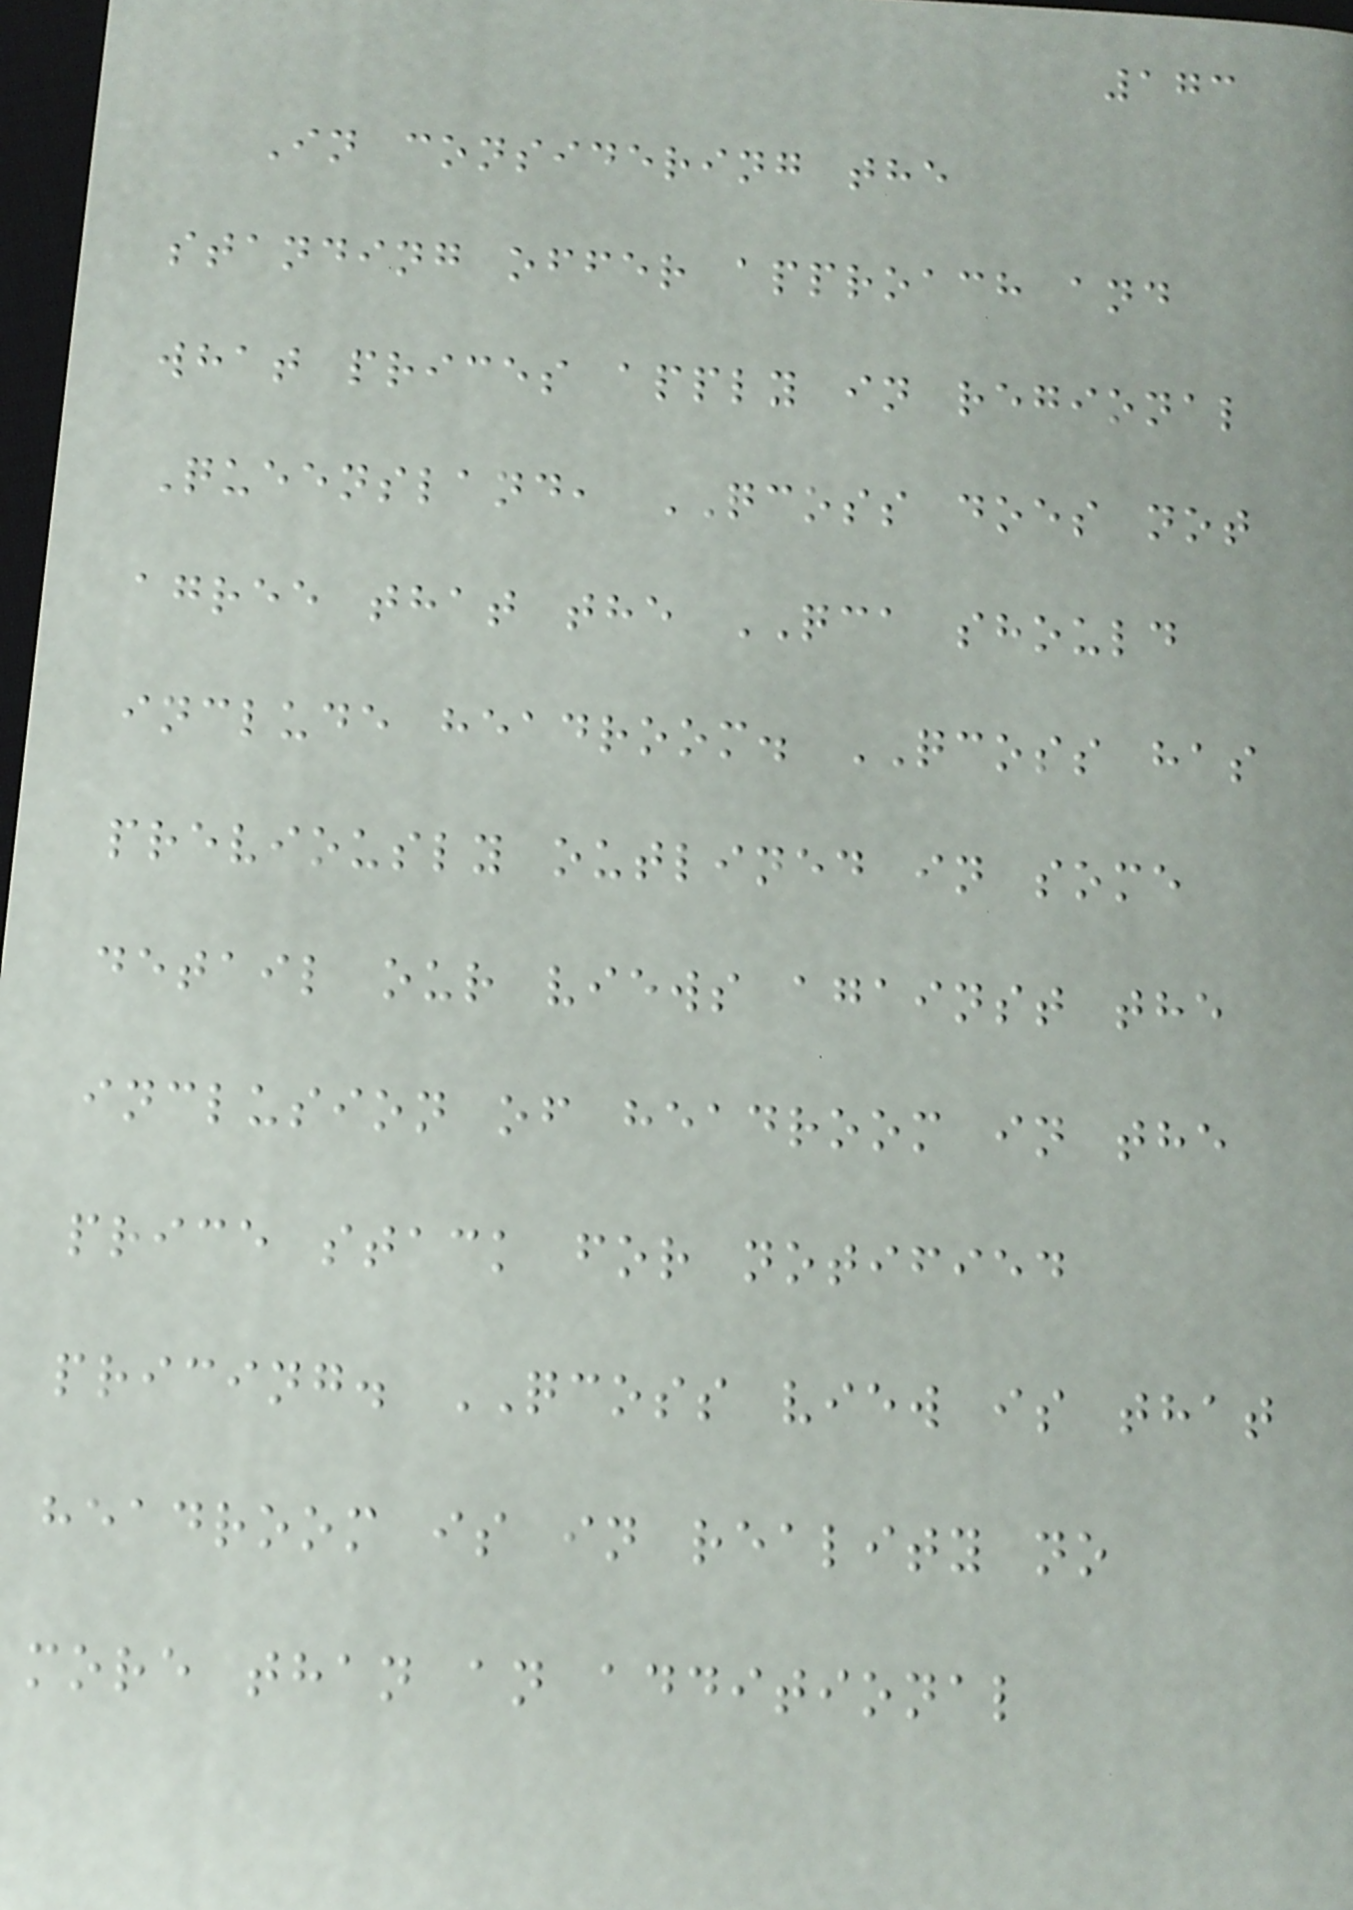173
In considering the
standing offer approach and
what prices apply in regional
Queensland, QCOSS does not
agree that the QCA should
include headroom. QCOSS has
previously outlined in some
detail our views against the
inclusion of headroom in the
price stack for notified
pricing. QCOSS view is that
headroom is in reality no
more than an additional
